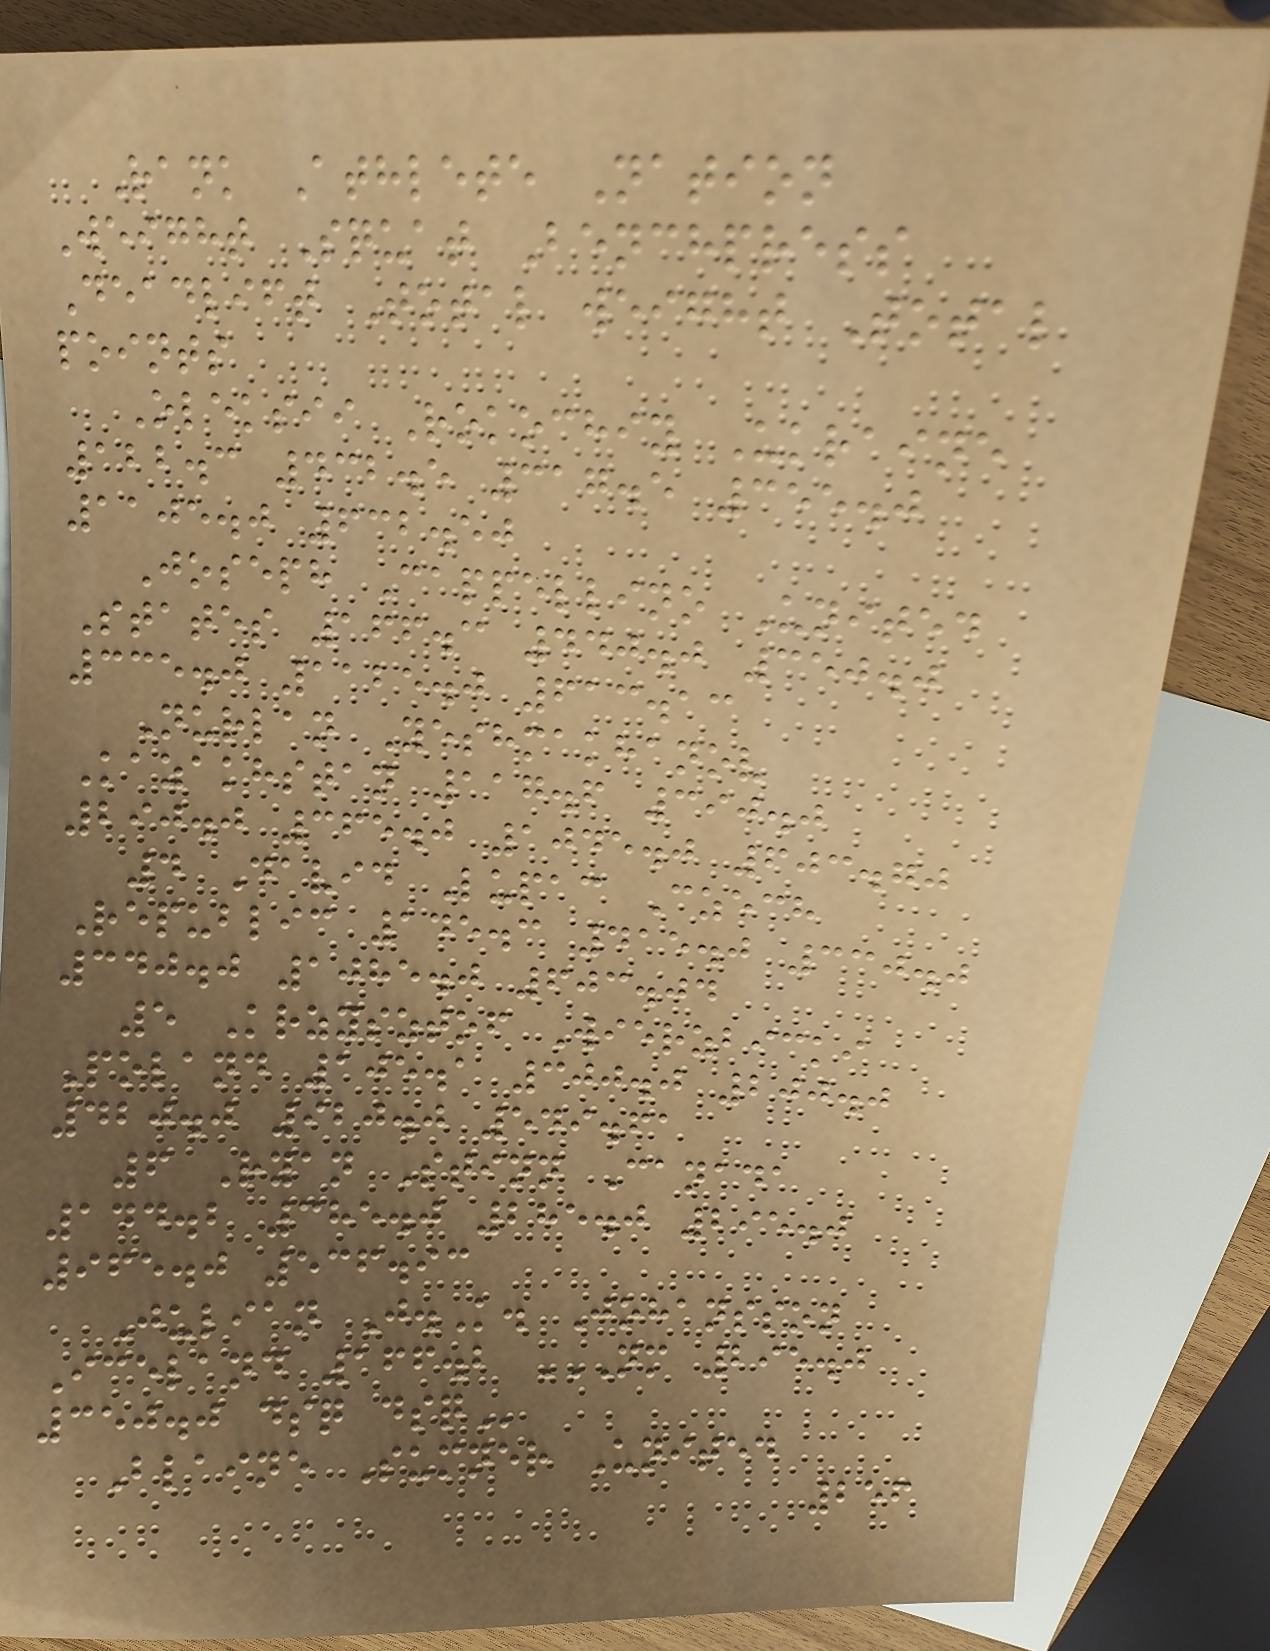Rank Athlete Nation
Weight Squat Benchpress
Deadlift Total weight Total
points
Oleksii Rokochiy Ukraine
122.3 432.5 317.5 355.0
1105.0 632.50
Joseph Cappellino United
States 166.3 440.0 350.0
335.0 1125.0 613.13
Nurlan Yeshmakhanov
Kazakhstan 117.6 390.0
290.0 365.0 1045.0 603.70
4 David Lupac Czech
Republic 145.3 415.0 330.0
340.0 1085.0 603.04
5 Krzysztof Wierzbicki
Poland 105.1 300.0 200.0
420.0 920.0 549.61
6 Ryan Stinn Canada
144.2 385.0 285.0 295.0
965.0 536.93
Julian J.K. Johansson
Iceland 166.2 NM 295.0
350.0 DSQ DSQ
Blaine Sumner United
256
